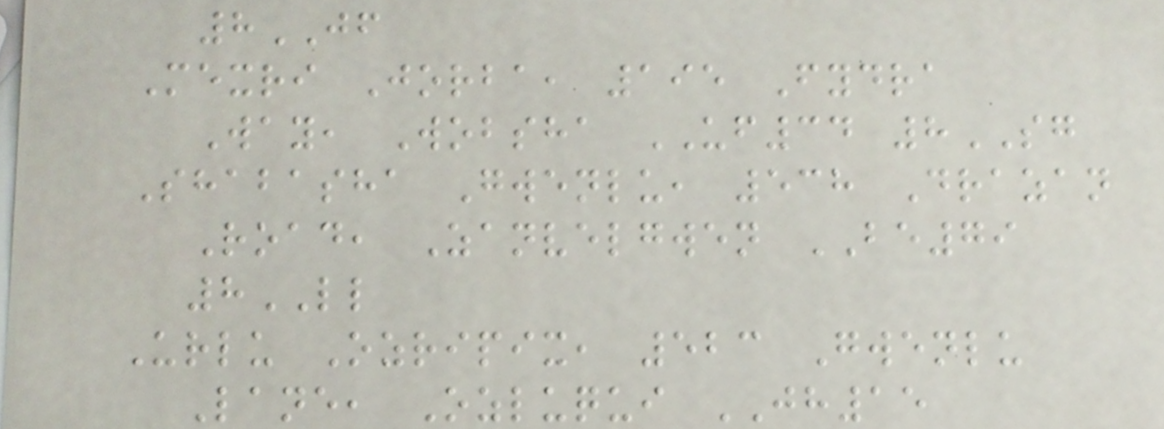8JF
Mexri Jorba, 195 Fydra
Way, Wobsha UF34 8SG
Shabasha Gwenlu, 538 Drazan
Road, Zanvelgwen BE79
8LL
Urlu Ozripix, 523 Gwenlu
Lane, Ozluqui JH15
